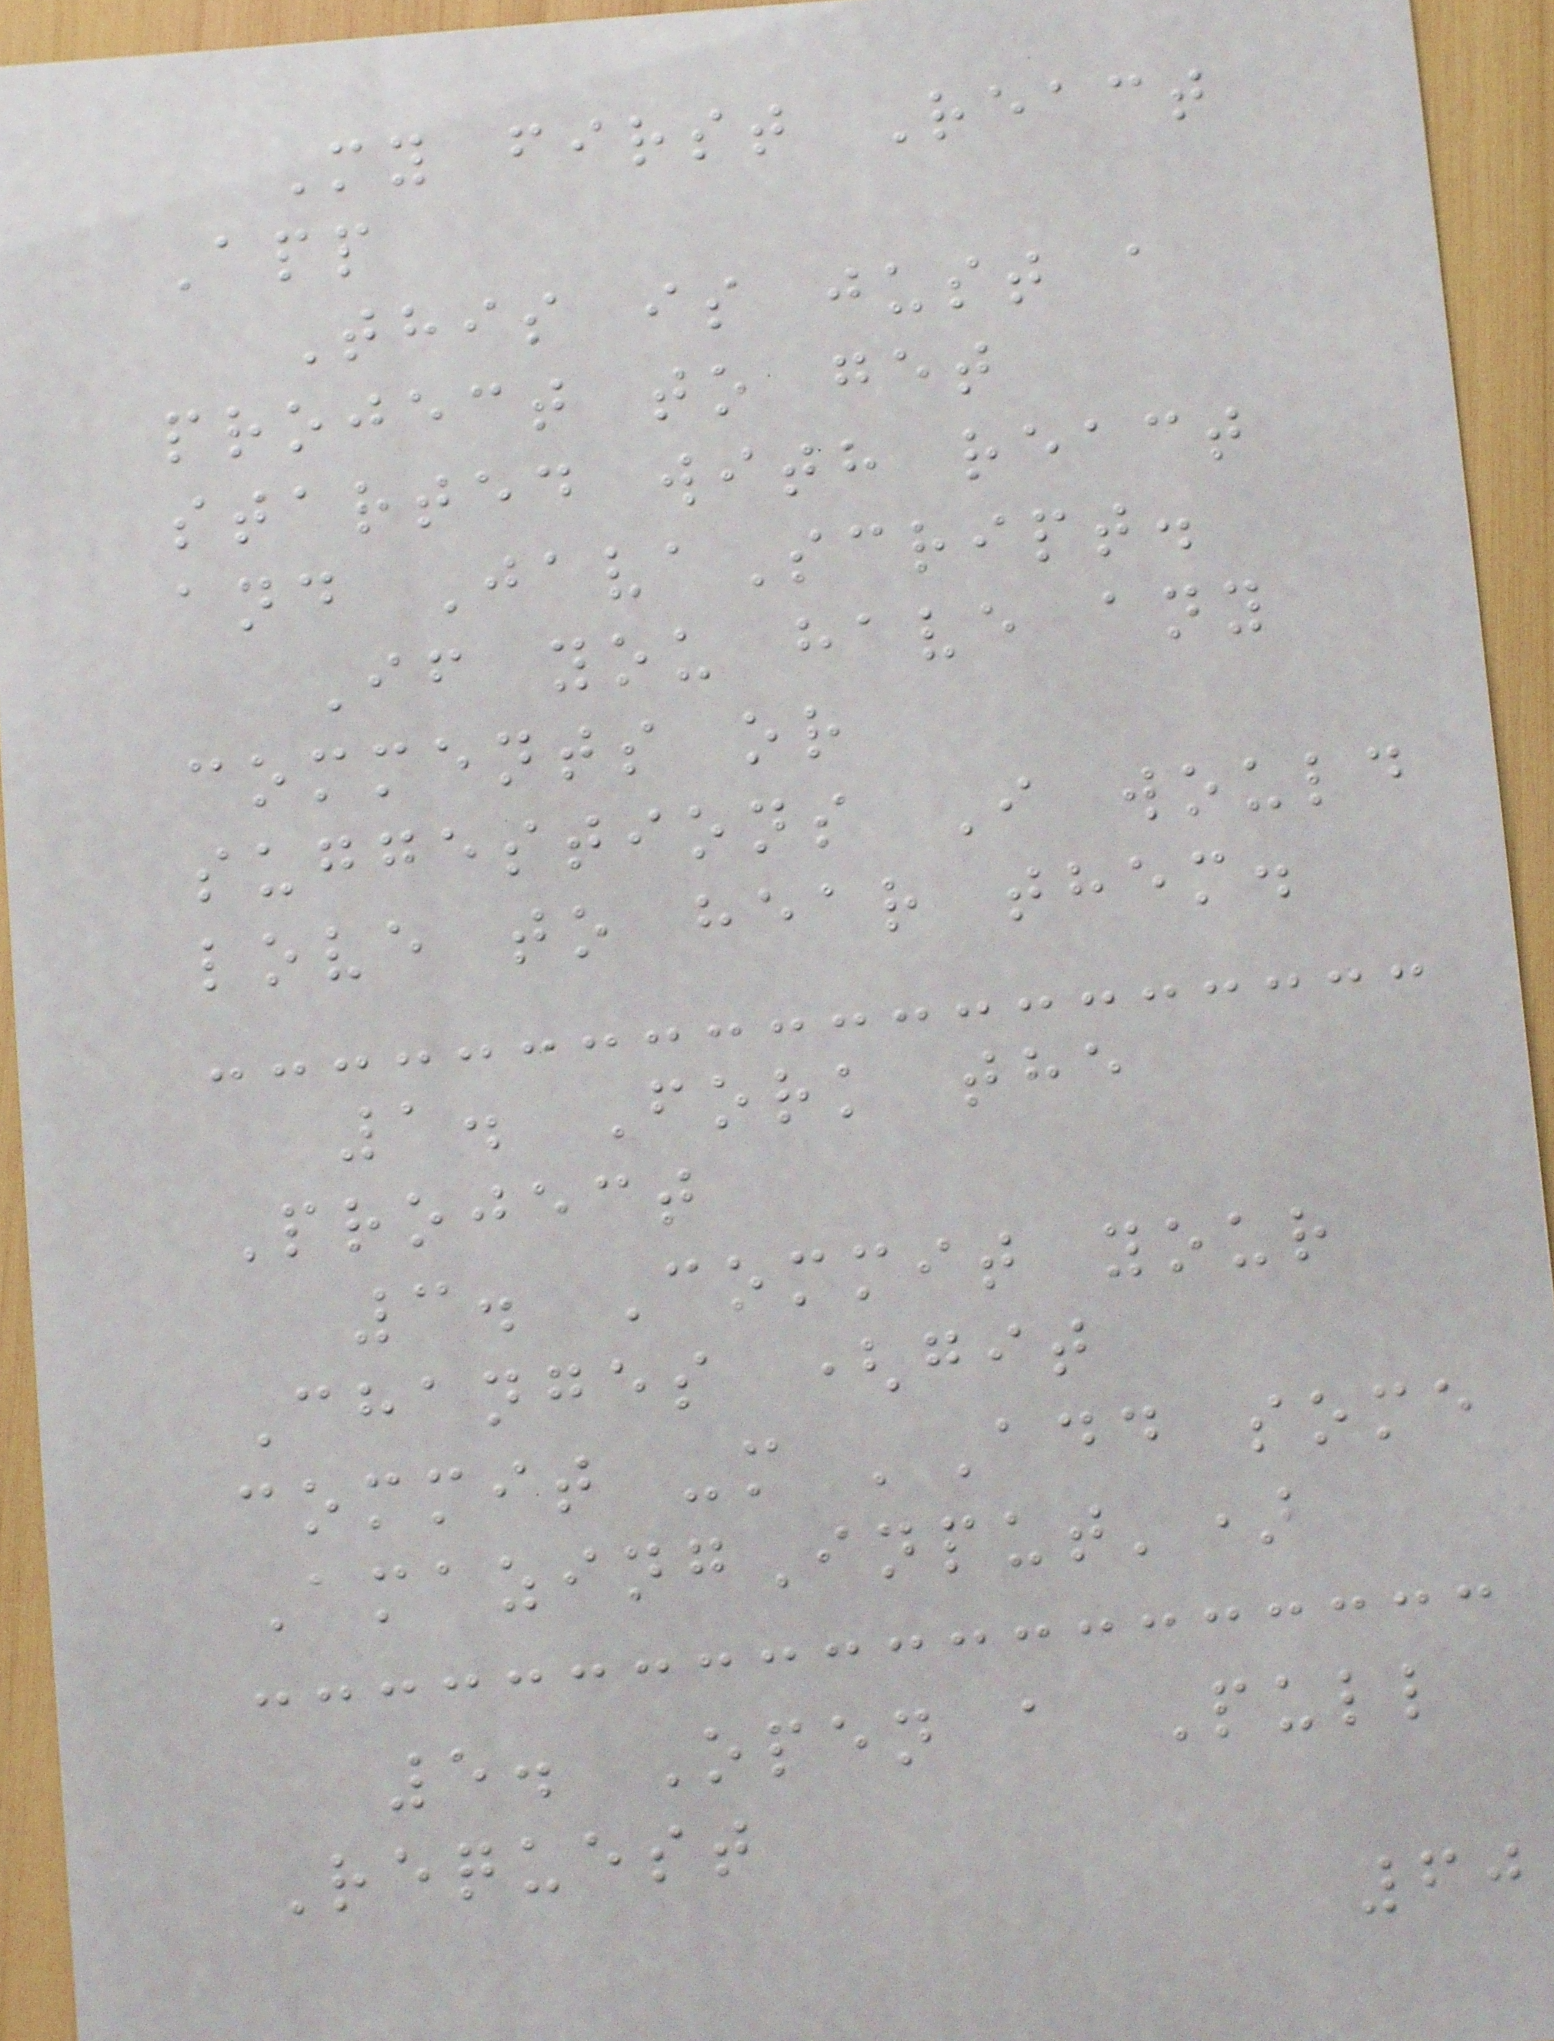My first React
App
This is just a
project to get
started with react
and JavaScript.
If you have any
comments or
suggestions I would
love to hear them.
1. Fork the
Project
3. Commit your
Changes (git
commit -m 'Add some
AmazingInput')
5. Open a Pull
Request
60
